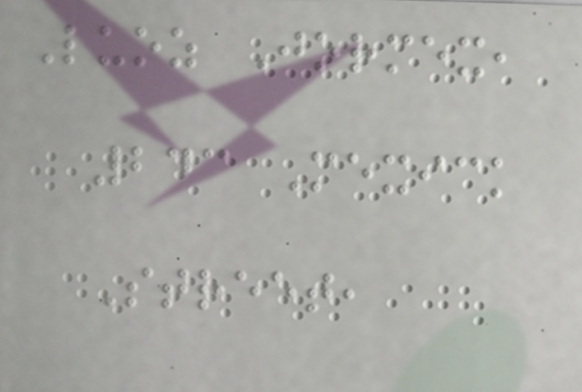Luoz Jormex,
243 Mexick
Street,
